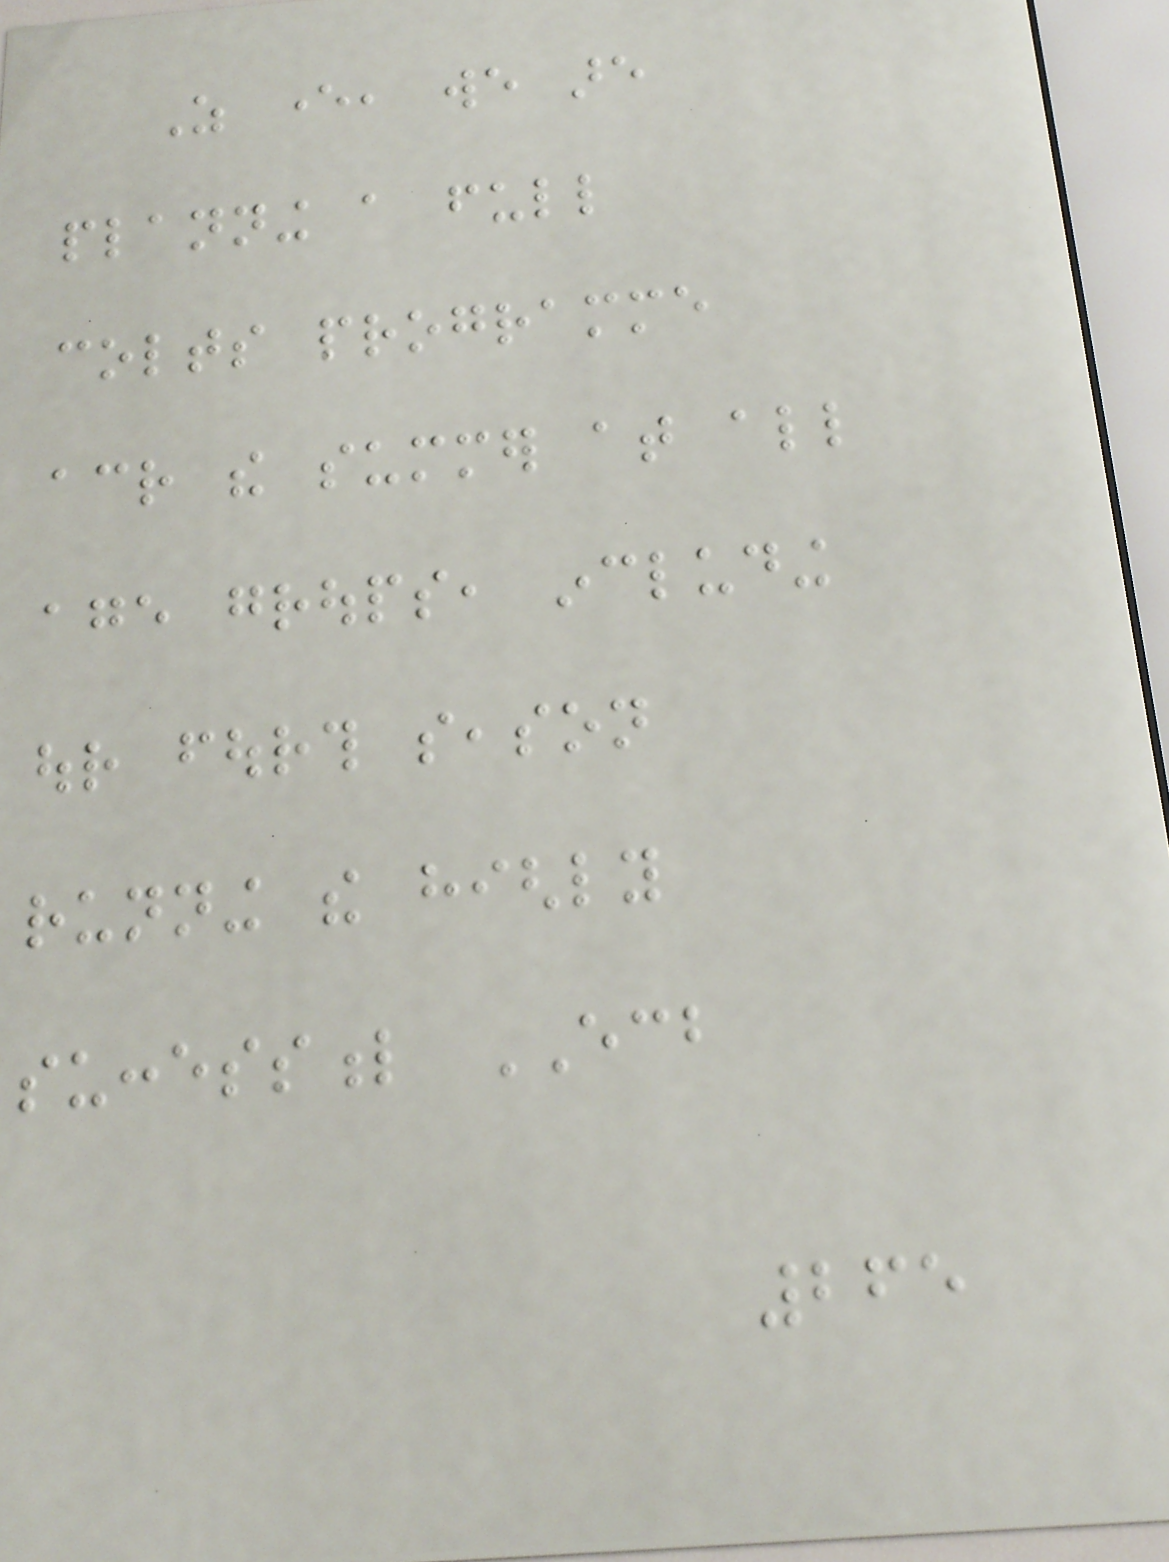As ever, we are
planning a full
colts programme
across the summer at all
age groups, including
our fourth season
running the highly
successful ECB
265
